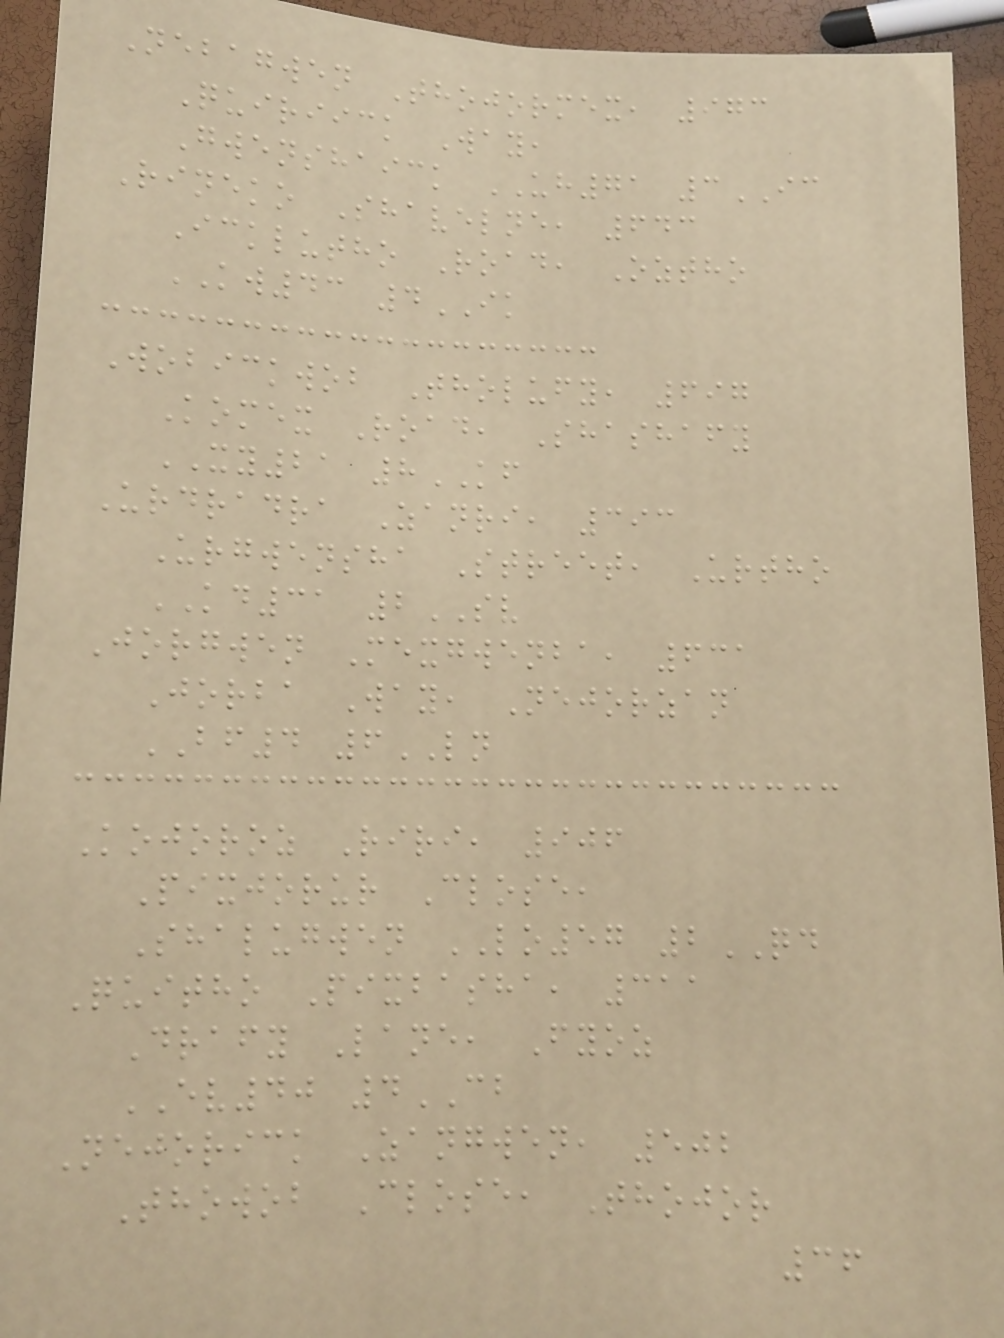Nebagwen Thojormex, 973
Quiriick Way,
Gwenshaick UH71 3IC
Rineko Shavelne, 643
Icklutho Road, Oztho
KW43 4IK
Wobickwob Tholufy, 697
Komex Road, Shashafy
XY21 8KF
Urdradra Zanri, 393
Urgwensha Street, Urtho
KD31 2SV
Jorgwen Mexgwenba, 631
Jorba Way, Nejorzan
BF4 6LN
Kojoroz Riri, 906
Pixjorur Close,
Shalugwen LO57 2QD
Quitho Pixbasha, 311
Drafy Lane, Fyoz
EV40 4CB
Nejorick Zangwen, 502
Thowob Close, Thojor
36
